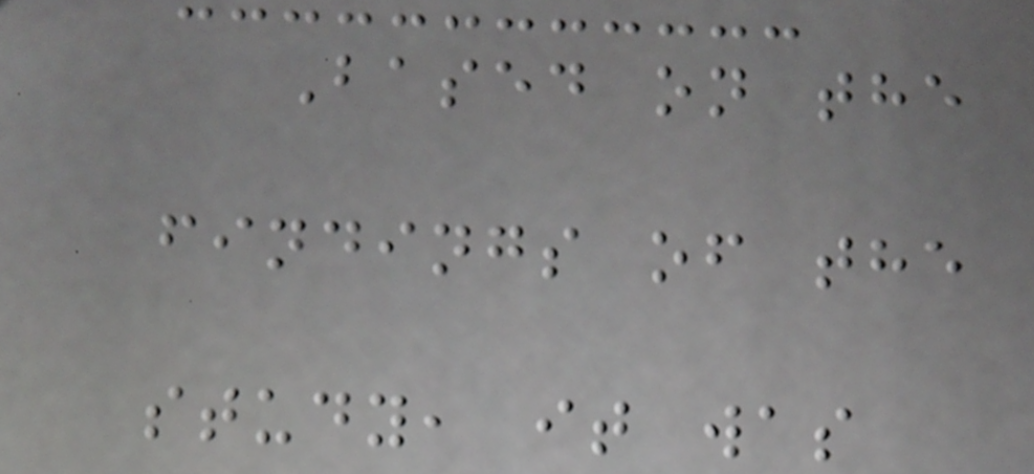Based on the
findings of the
study, it was
